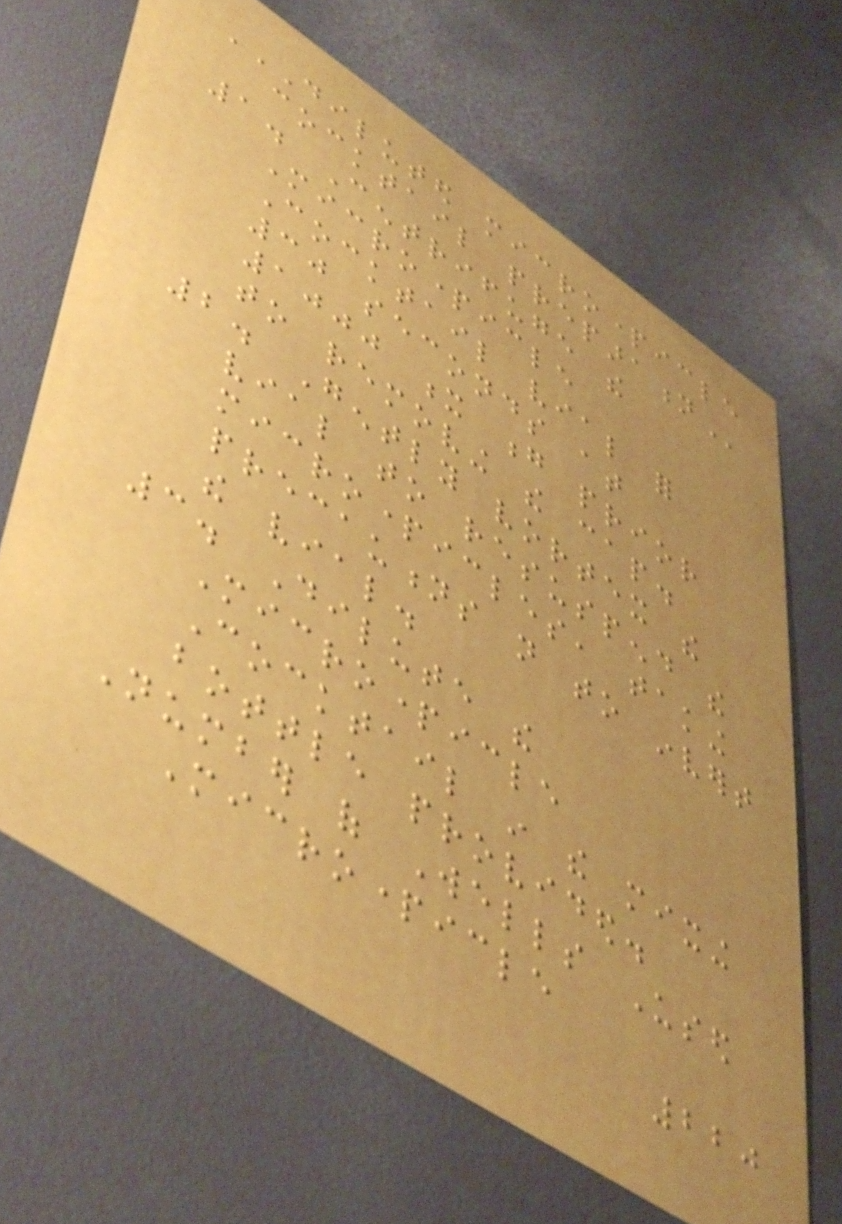DILUTED MICROPARTICLE
COCKTAIL PREPARATION
1. Centrifuge the
Microparticle
Cocktail vial for
30 seconds at
1000 x g prior
to removing the cap.
2. Gently vortex the
vial to resuspend the
microparticles, taking
precautions not to invert
the vial.
3. Dilute the
Microparticle
Cocktail in the mixing
bottle provided.
Number of Wells Used
Microparticle
220
